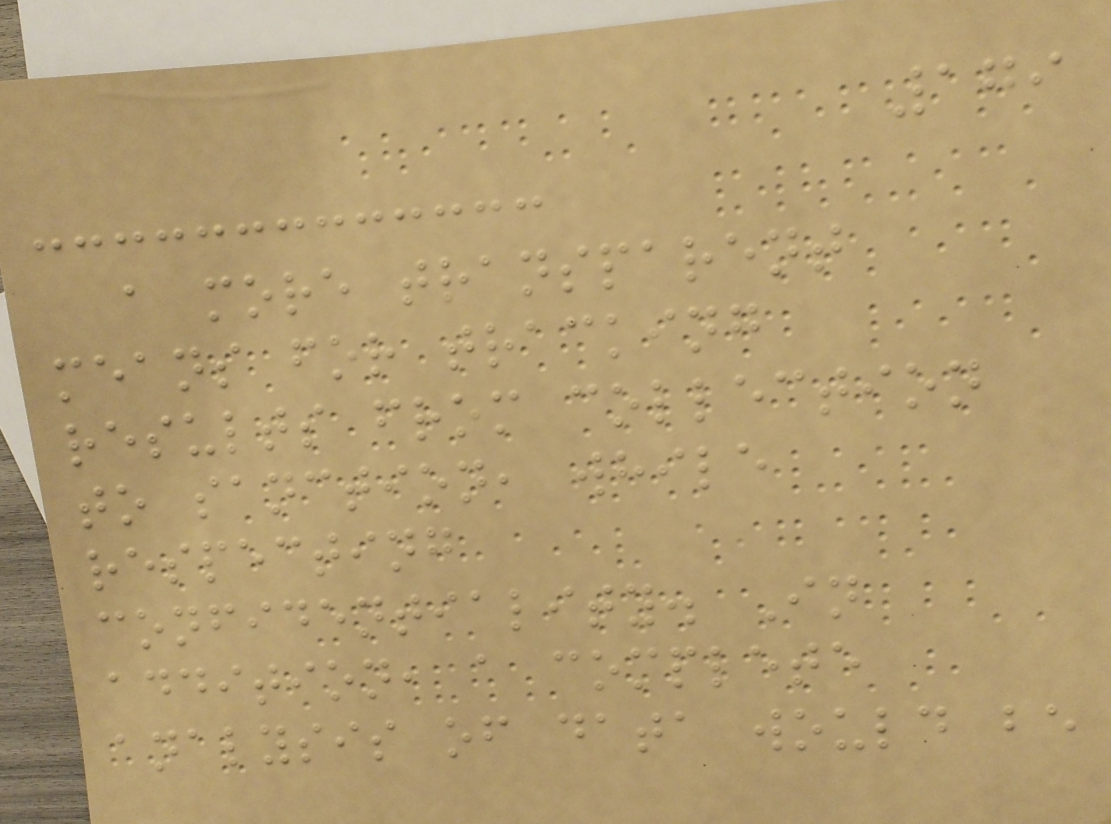179
a more transparent
means for tracking
results from collection
to sanction, while
respecting
confidentiality. In
addition, a complete
analysis of data would be
